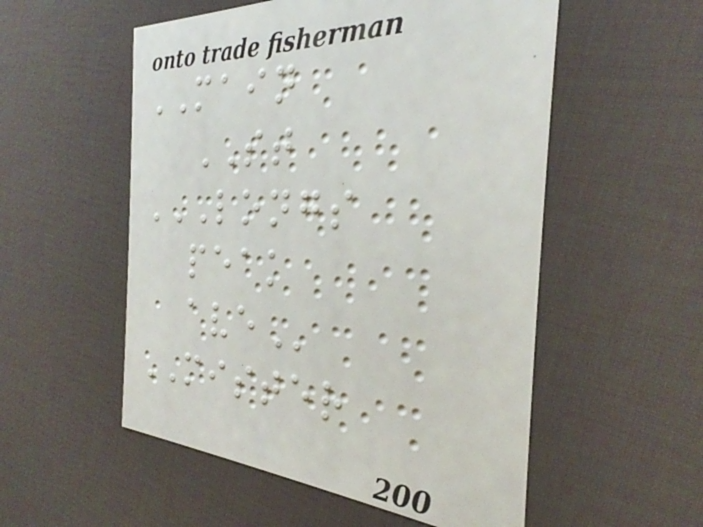MAIN
ST
LONGS
PEAK
AVE
MISTER
